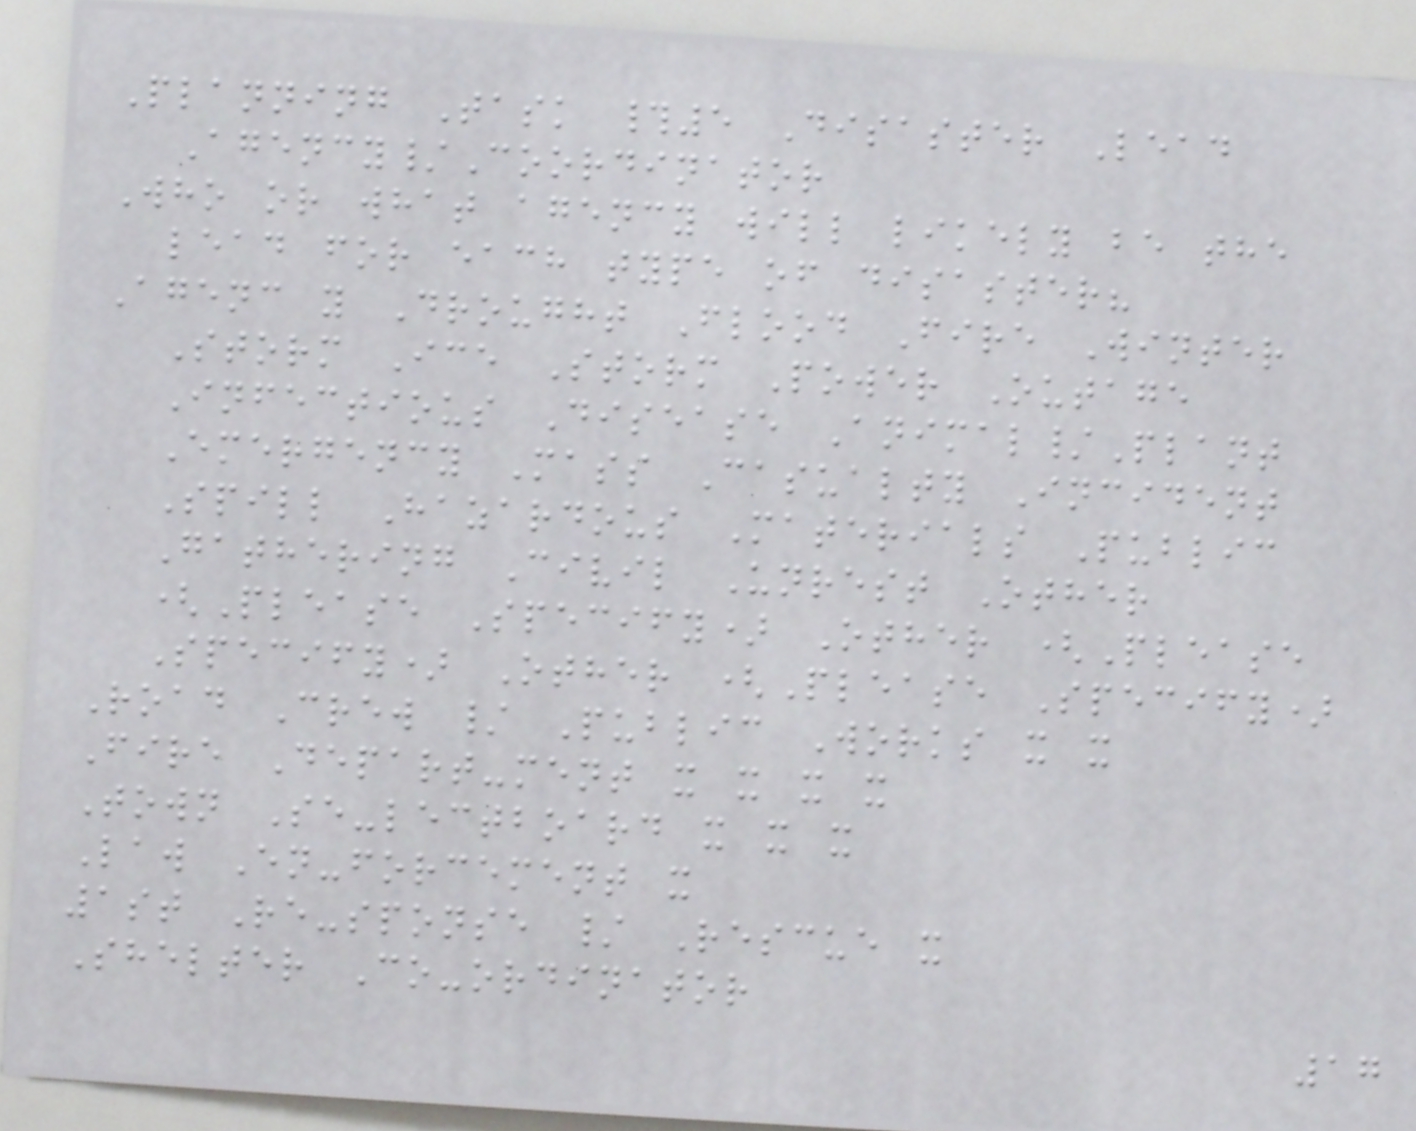Planning Task #5 Disaster Lead
Agency/Coordinator
Who or what agency will likely be the
lead for each type of disaster?
Agenc y Drought Flood Fire Winter
Storm Ice Storm Power Outage
Infectious Disease Animal/Plant
Emergency Mass Casualty Incident
Spill Hazardous Materials Public
Gathering Civil Unrest Other
(Please Specify) Other (Please
Specify) Other (Please Specify)
Road Crew / Public Works x x
Fire Depart-ment x x x x
Town Se-lectboard x x x
Law En-forcement x
1st Re-sponse / Rescue x
Shelter Co-ordinator
17
